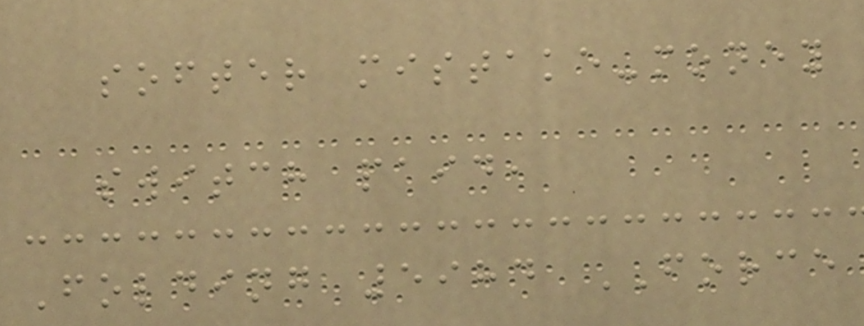softer mistake-money
switch paid,
Folding 5984 FORCE
